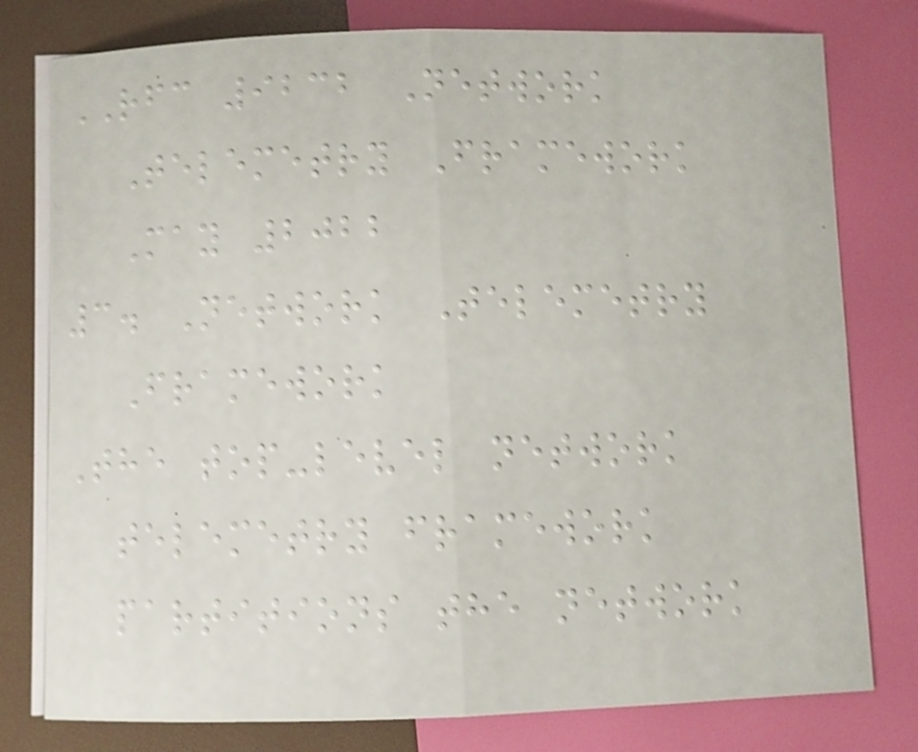RFC 9232 Network
Telemetry Framework
May 2022
3. Network Telemetry
Framework
The top-level network
telemetry framework
partitions the network
